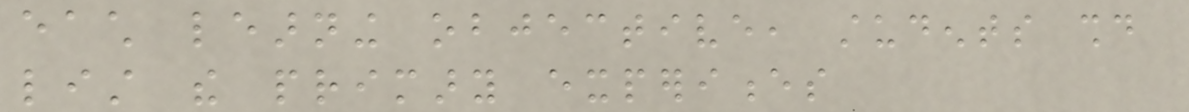each learning objective, students should
list the primary experiences
